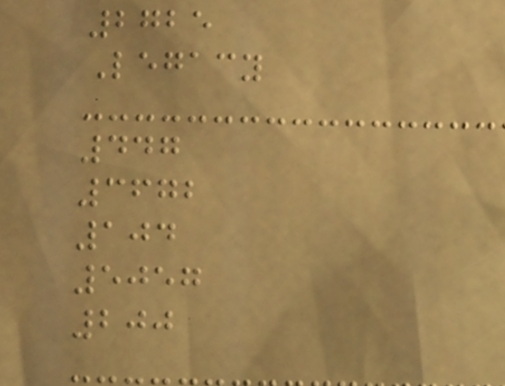2725
Legacy
447
3672
104
5057
200
